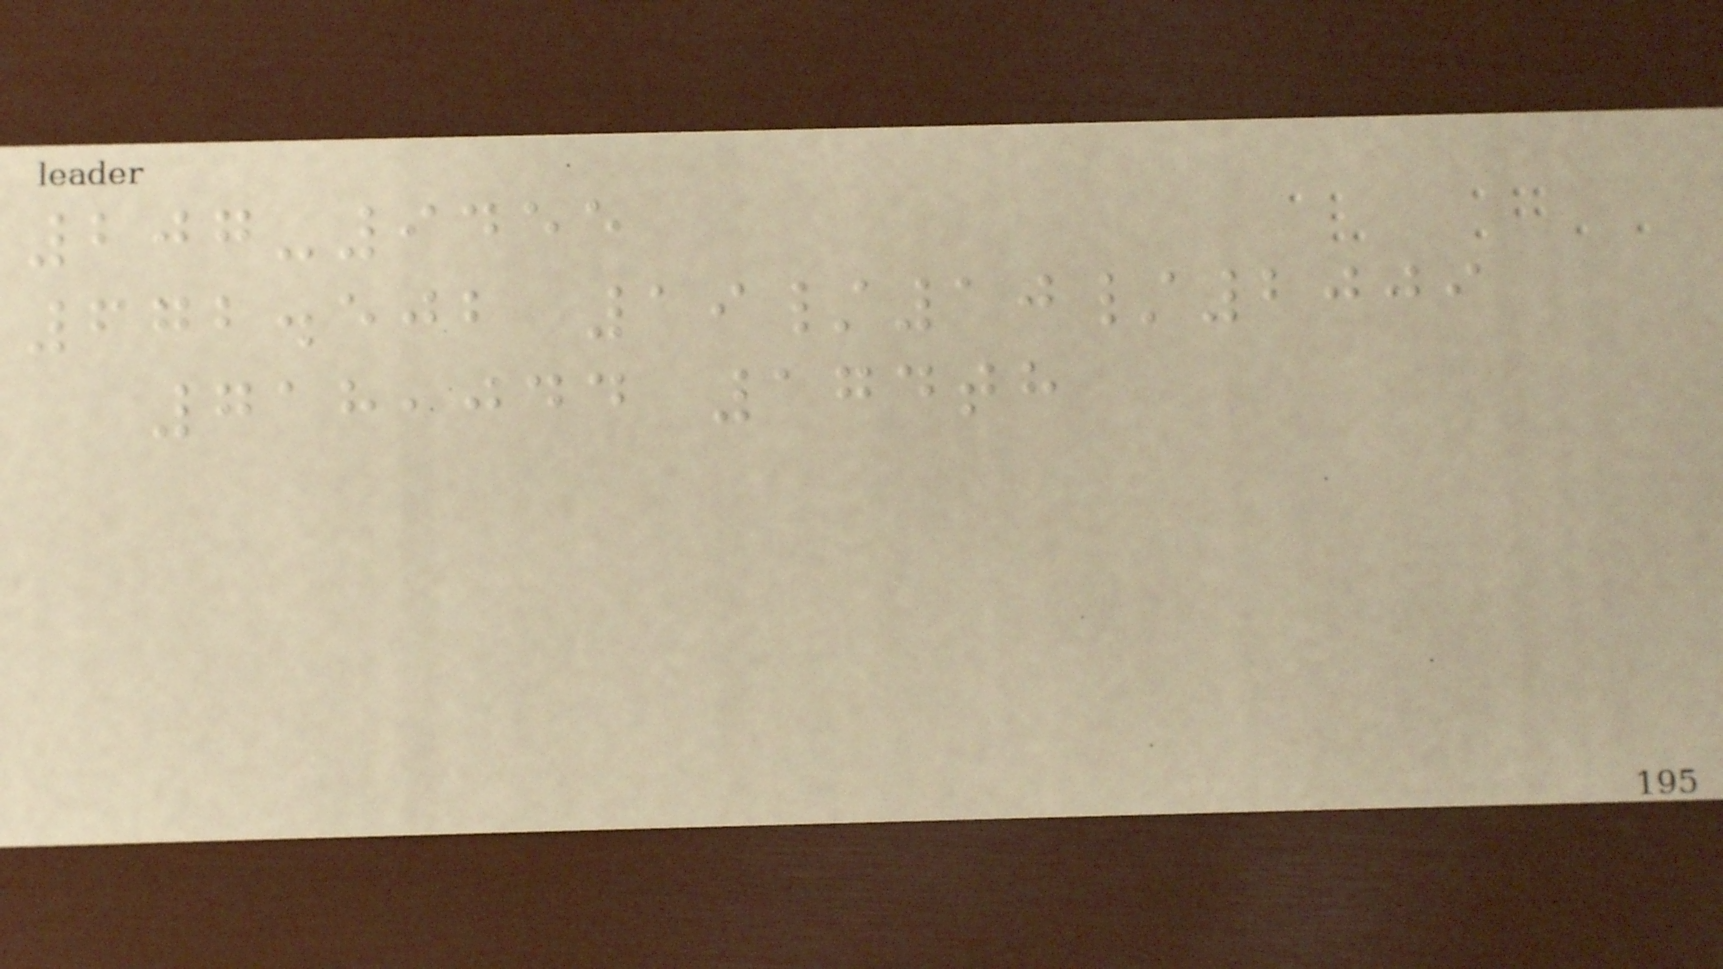207-9455
672.502 19/10/2009
718,044 174th
